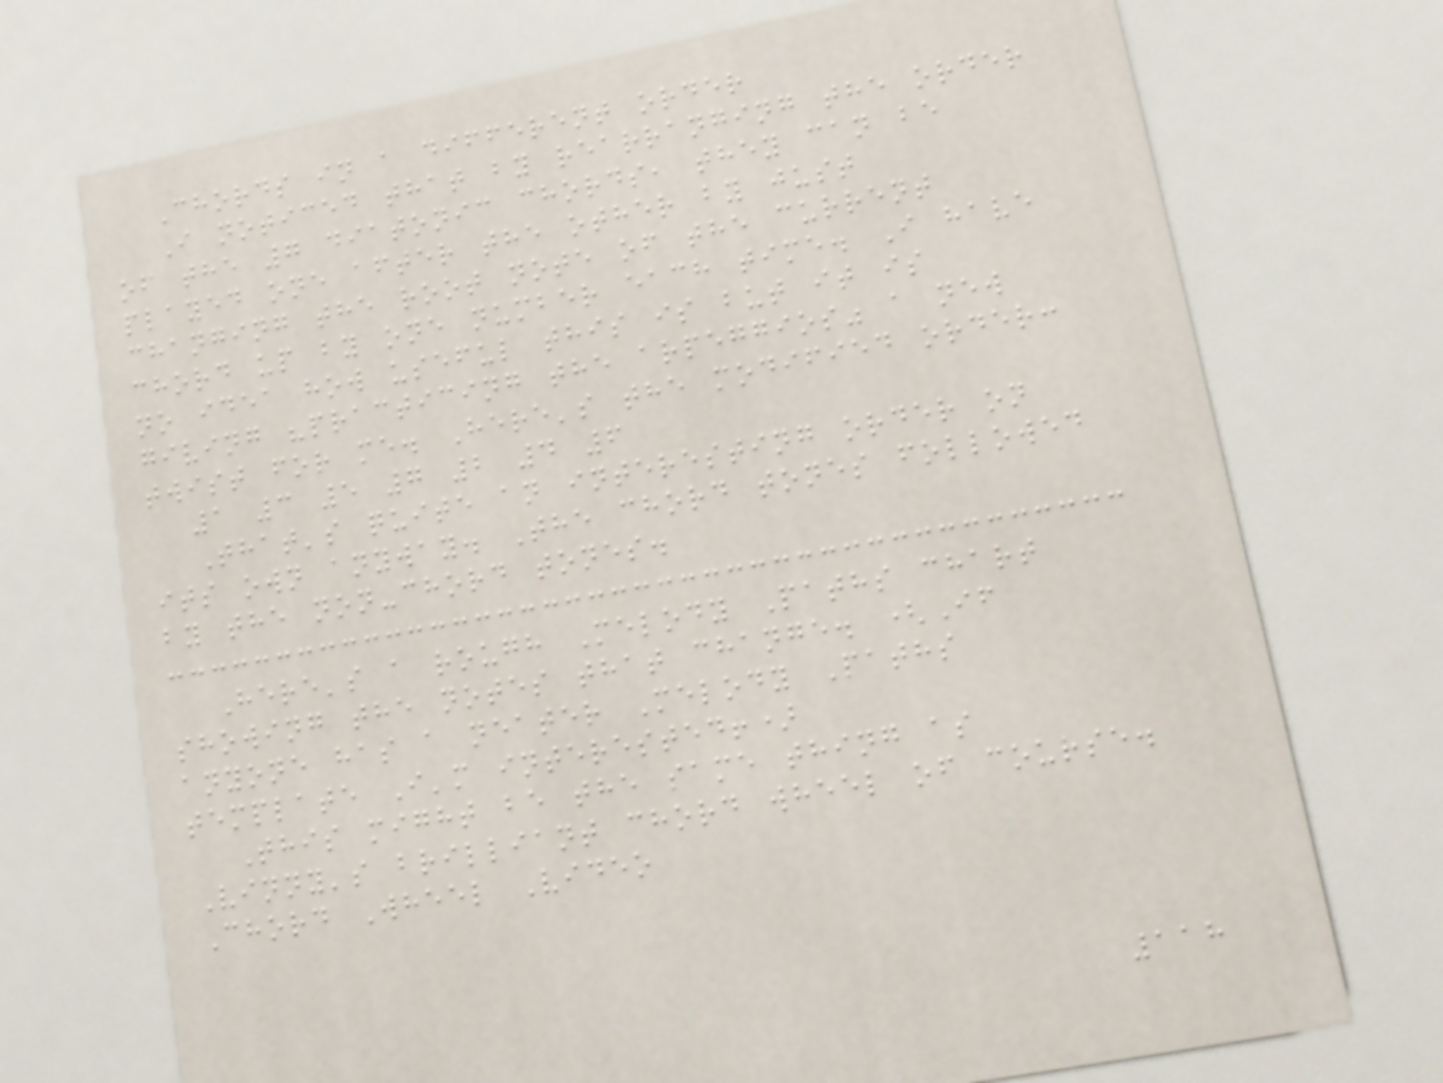Chords in a different order
I noticed that by rearranging the order
of the 7 diatonic chords, they can be
played one after the other by just
changing the root note of the current
chord up by one number each time. I have
no idea how useful this is but it is
giving "practicing the arpeggios" a new
twist for me. Here's the modified order:
1 3 5 7 2 4 6
That's quite an interesting order on
its own anyway. The chord tones followed
by the non-chord tones.
Here's a rough Melody Paths chart
showing the notes that change. (If
anyone has a neater Melody Paths
template I'm interested!)
This might be the same thing as
Vinny's brilliant chord wheel of course.
Chord Wheel Video
118
